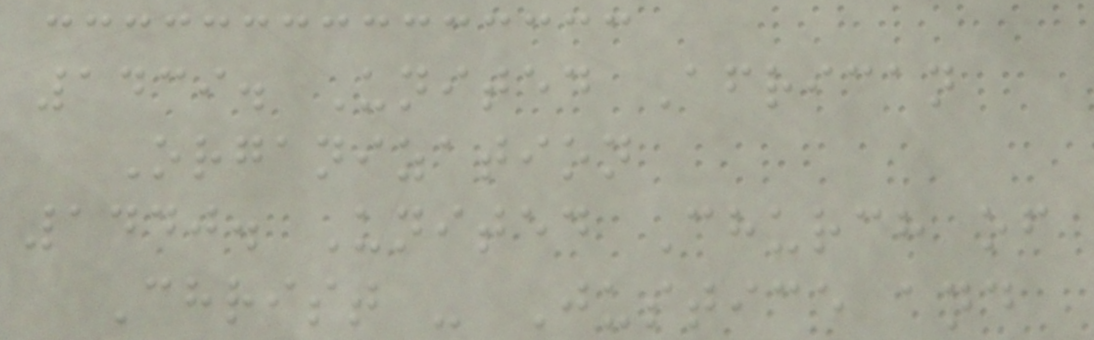1439. United African
Organization
1440. United Church of
Christ - Justice and
